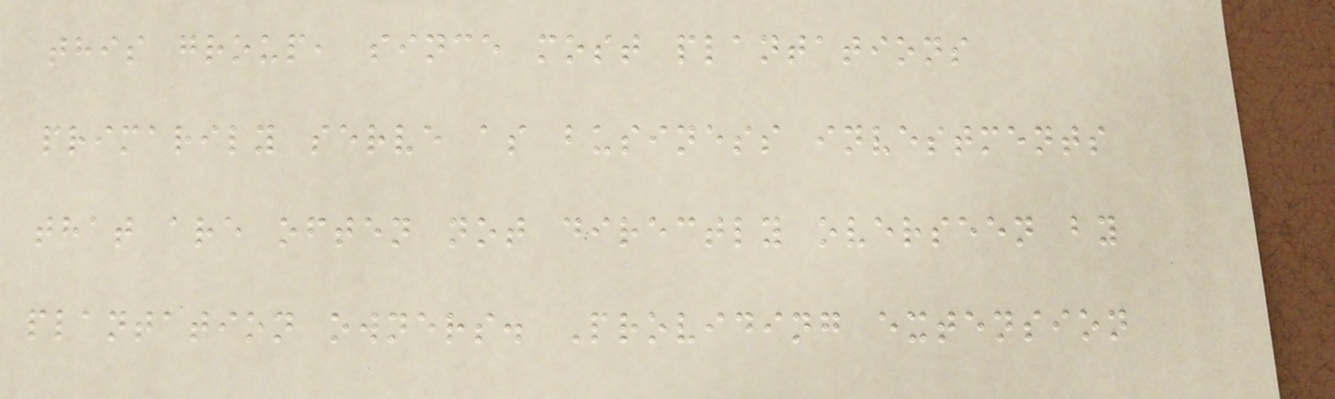this group, since most plantations
primarily serve as business investments
that are often not directly overseen by
plantation owners. Providing extension
